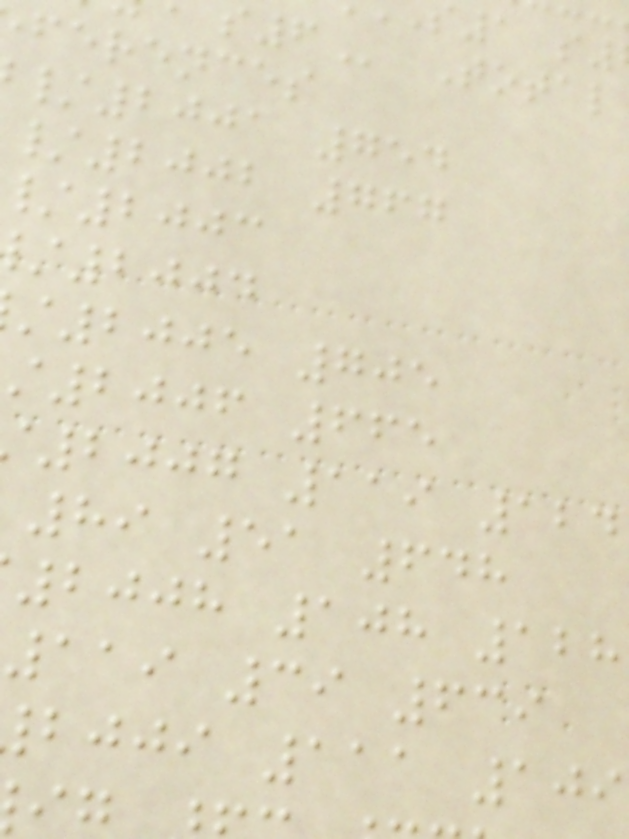ferences
/2001 754
/2002 767
2003
2004
2005 705
2006 665
2007 119 124
89 51 648
2008 108 128
119 39 639
bjji 111 109
